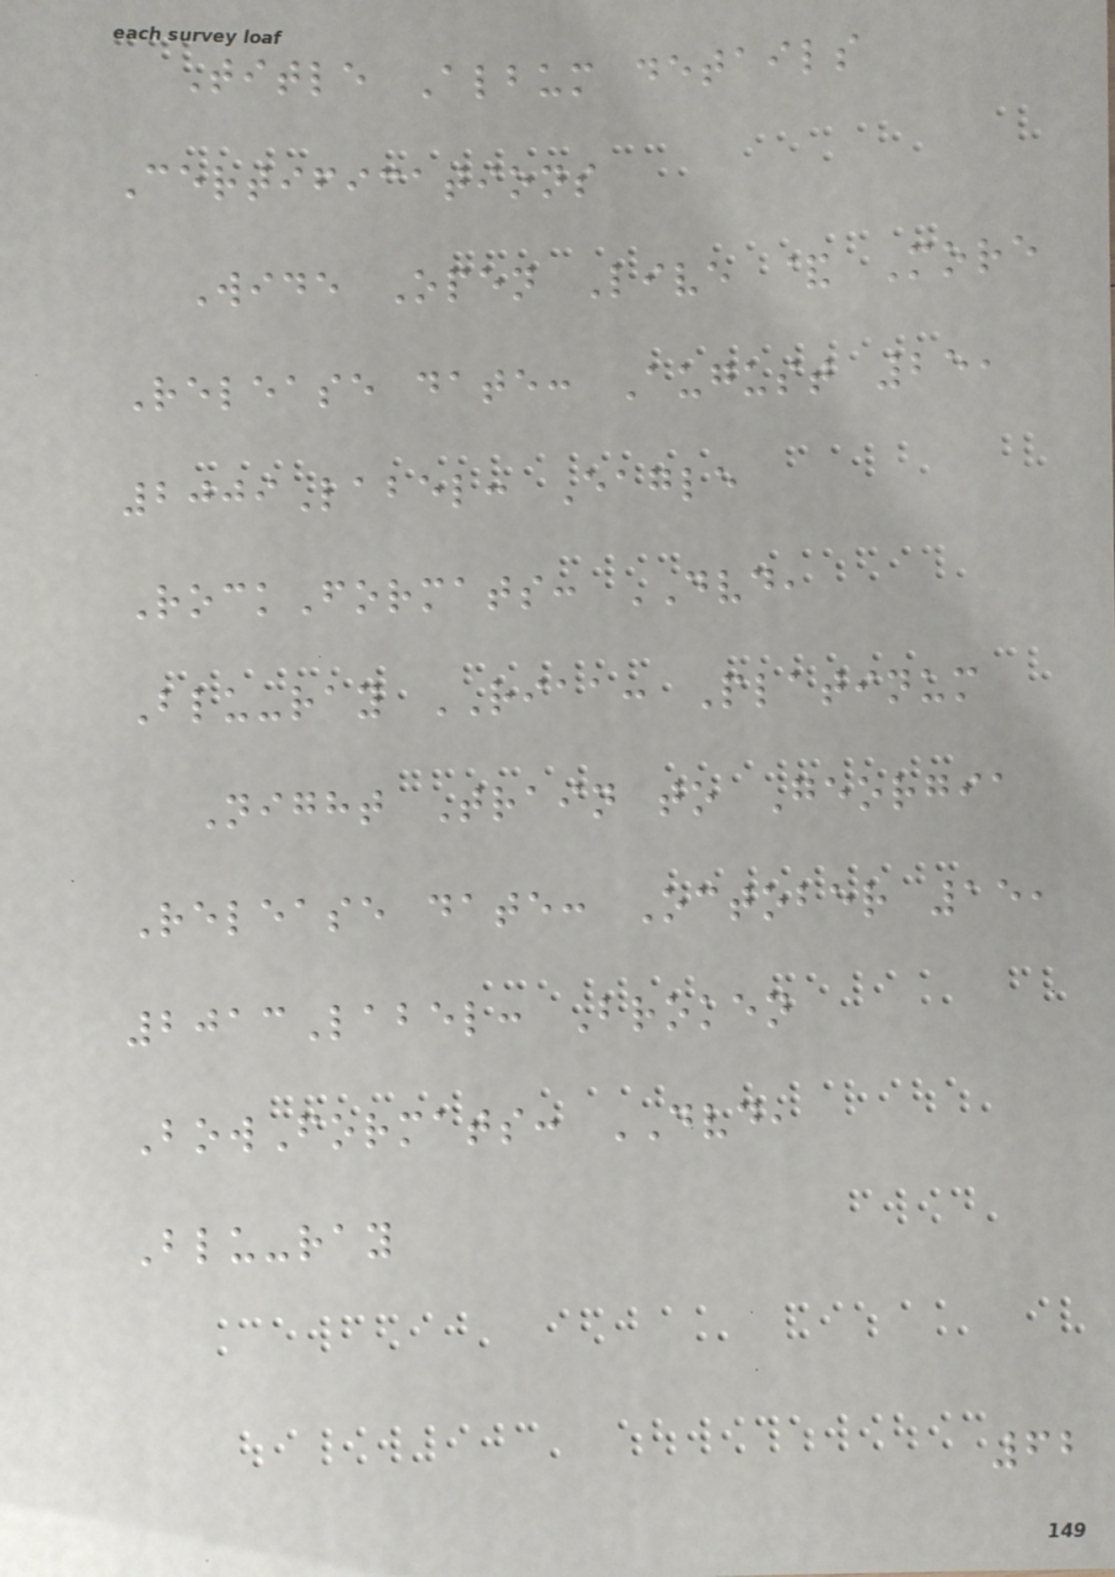Title Album details
Certifications
Wide Open Live & More
Release date: August 25,
2009Label: Eagle
RockFormats: DVD,
Blu-ray RIAA: Platinum
Night Train to Georgia
Release date: October 15,
2013Label: Broken
BowFormats: DVD,
Blu-ray
62
